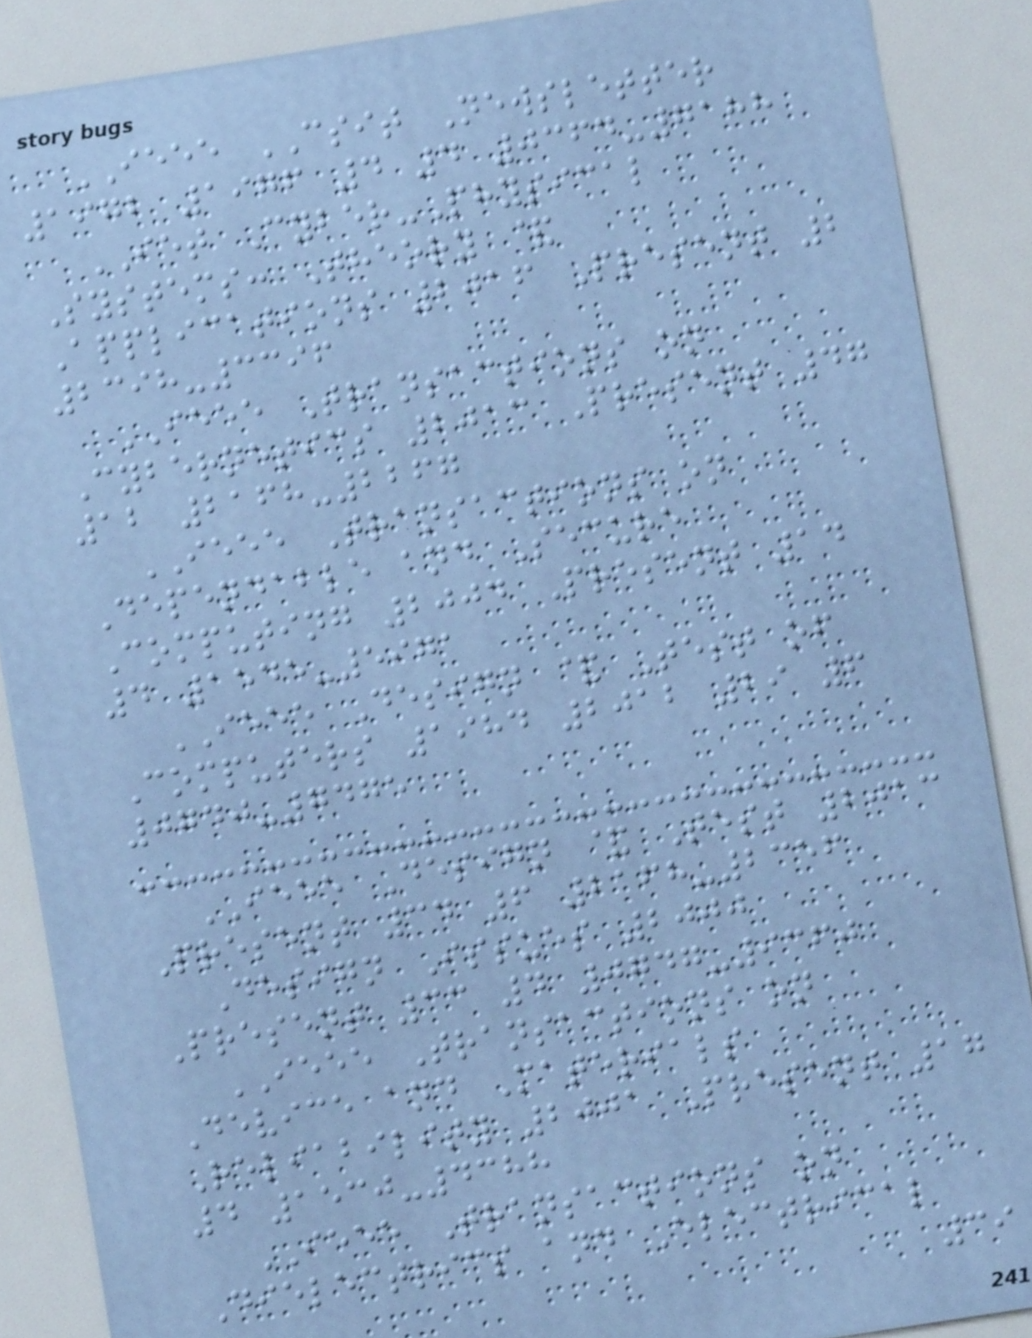IEEE CSIT Newsletter
1972 1976 4 4 0364-7188
IET Cyber-Physical
Systems: Theory &
Applications 2016 Present 2
2398-3396
IEEE Transactions on
Cybernetics 2013 Present 47
12 2168-2267
IEEE Transactions on
Dependable and Secure
Computing 2004 Present 14
4 1545-5971
IEEE Design & Test of
Computers 1984 2012 29 6
0740-7475
IEEE Design & Test 2013
Present 34 6 2168-2356
Design Issues 2000
Present 33 4 0747-9360
IEEE Transactions on
Device and Materials
Reliability 2001 Present 17
4 1530-4388
IEEE Transactions on
Dielectrics and Electrical
39
